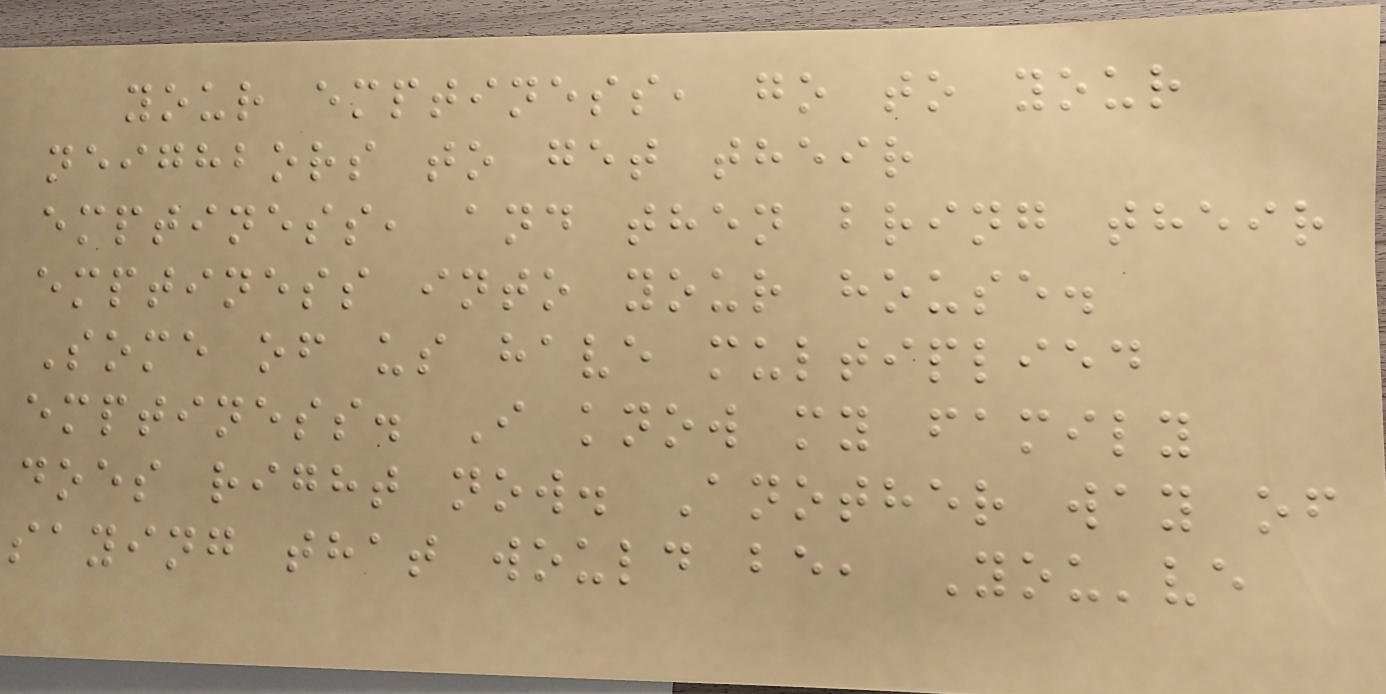your emptiness, go to your
neighbors to get their
emptiness, and then bring their
emptiness into your house.
Some of us have multiplied
emptiness. I know my family
does right now. Another way of
saying that would be, You've
